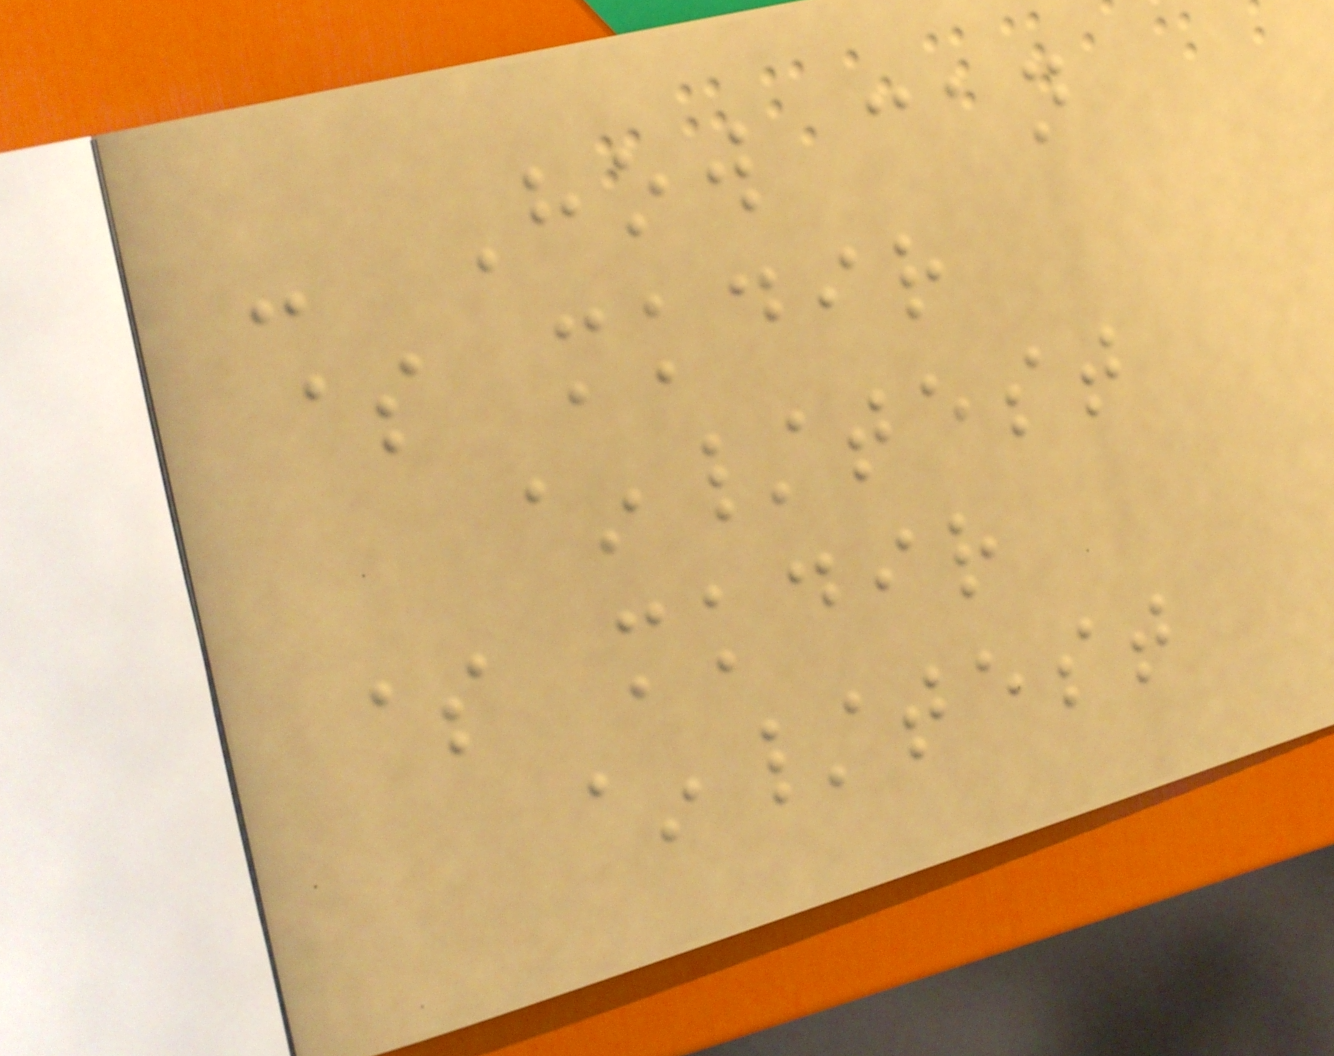- How can
$ mkdir
~/test
$ mkdir
~/test
